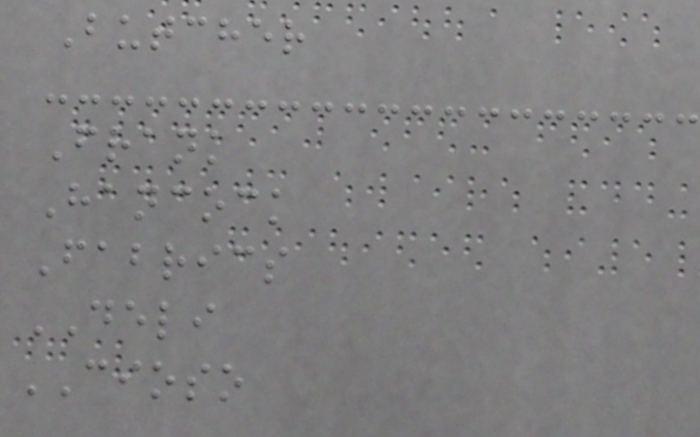Butcher
Frank
Hancock
Fabrics
DELI
CIOSO
